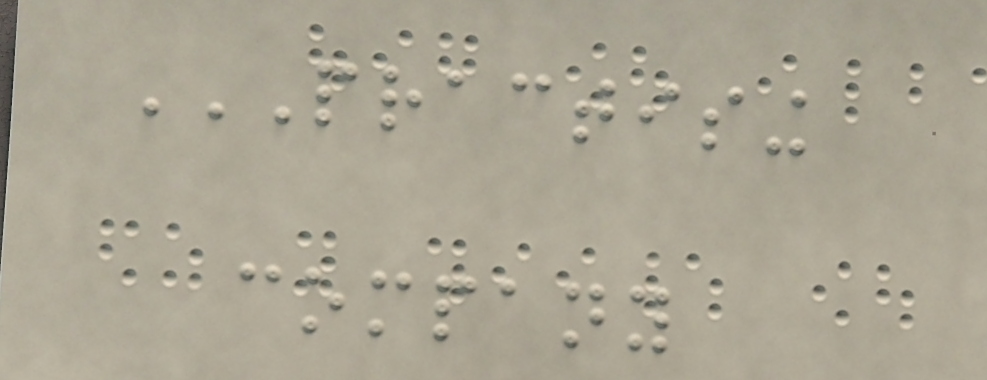PRACTISING
COMPANY
